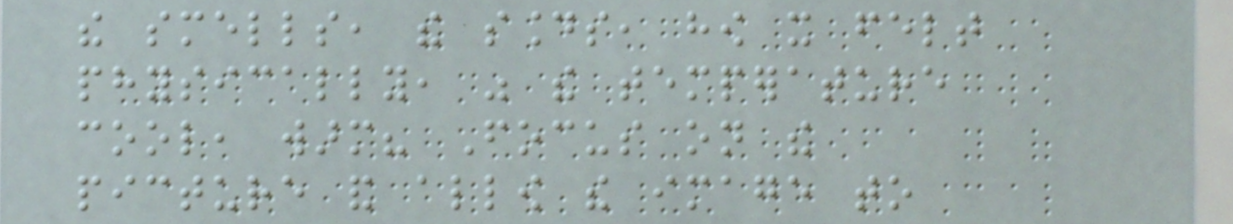the smells, the sounds, how it felt
physically, was the temperature
cool, warm? Focus on the
picture and allow the image to
